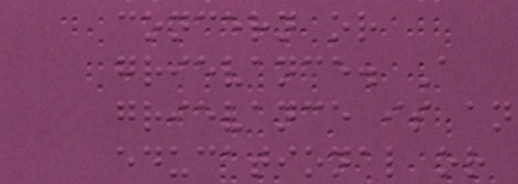concern or
grievance. A
grievance is an
educational or
